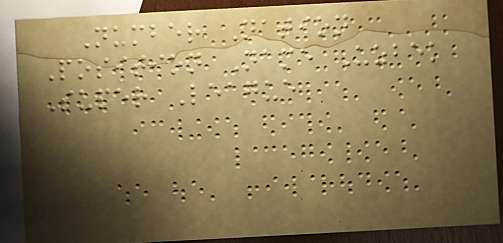Number Nation
Position Name Uzbek
Super League
